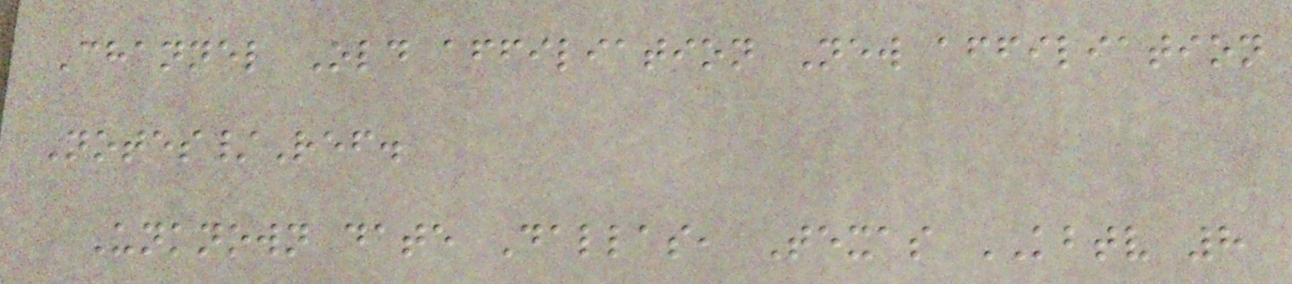Channel Old affiliation New affiliation
Notes/Ref.
Unknown date Dallas, Texas KBTV 8
